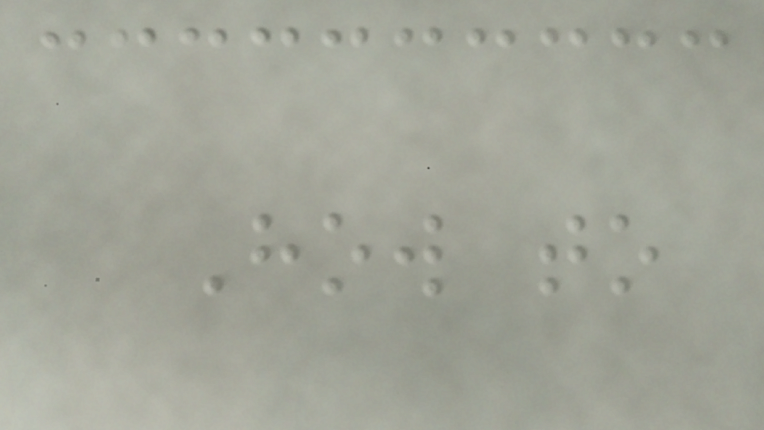How to
